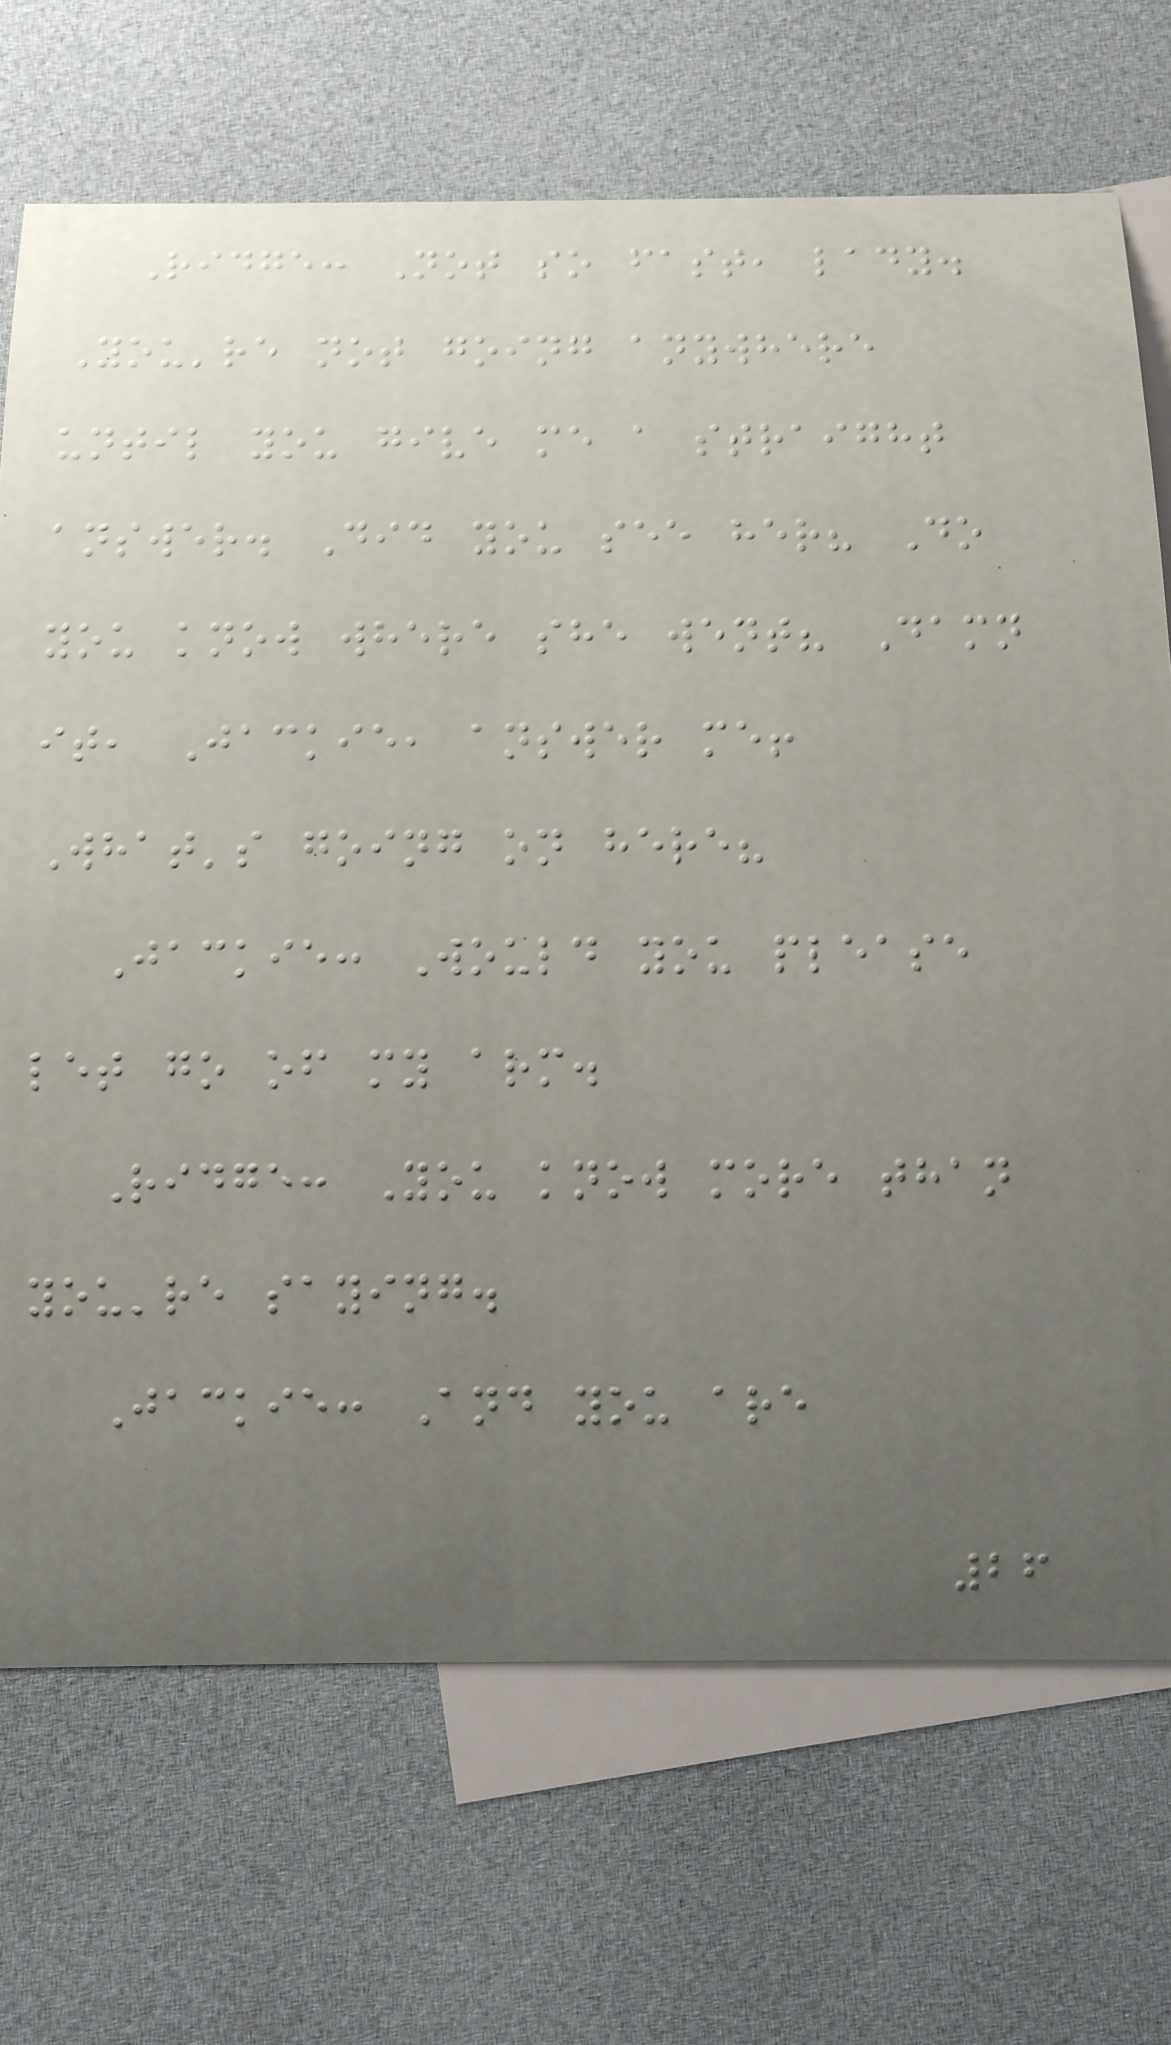Ridge: Not so fast, lady.
You're not going anywhere
until you give me a straight
answer. Did you see her? Do
you know where she went? Damn
it, Jackie, answer me!
What's going on here?
Jackie: Would you please
let go of my arm.
Ridge: You know more than
you're saying.
Jackie: And you are
26
